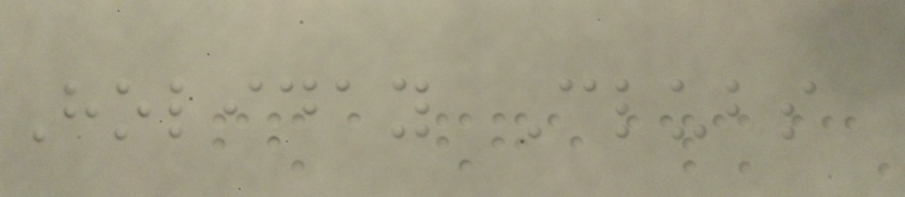Holiday Clubs
